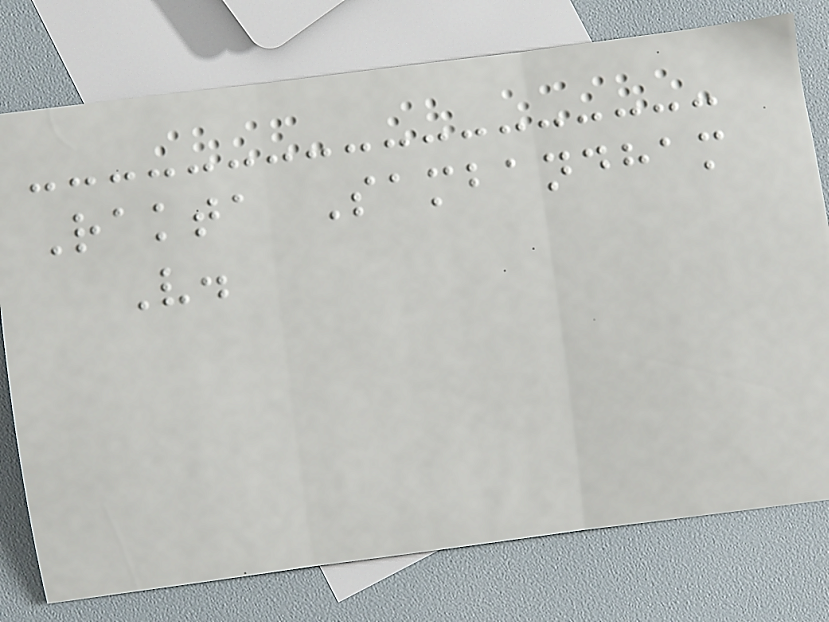Rakta Sambandham
V.
